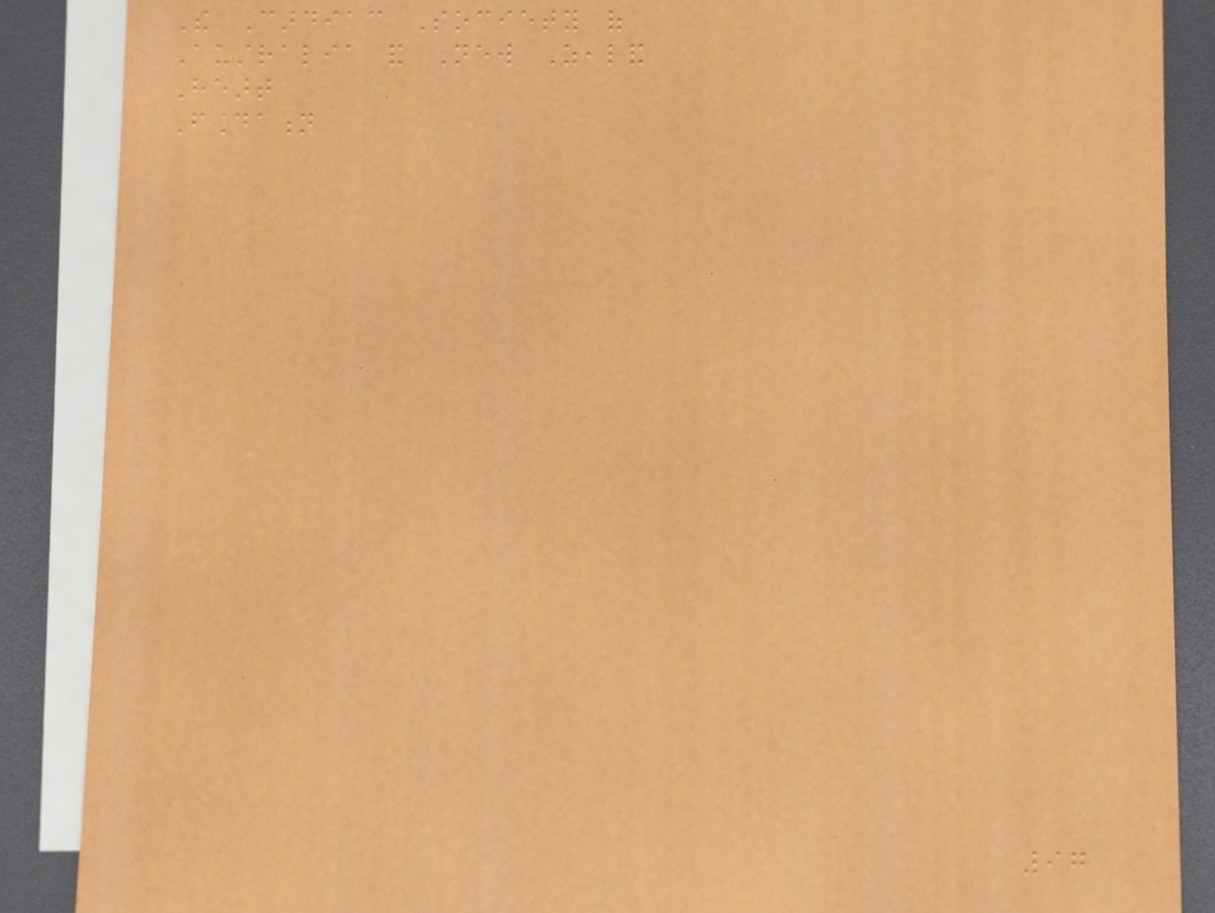The Cardiac Society of
Australia and New Zealand
Heart
Foundation
97
